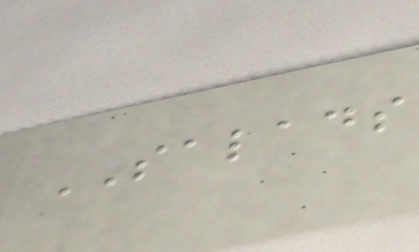SALADS
